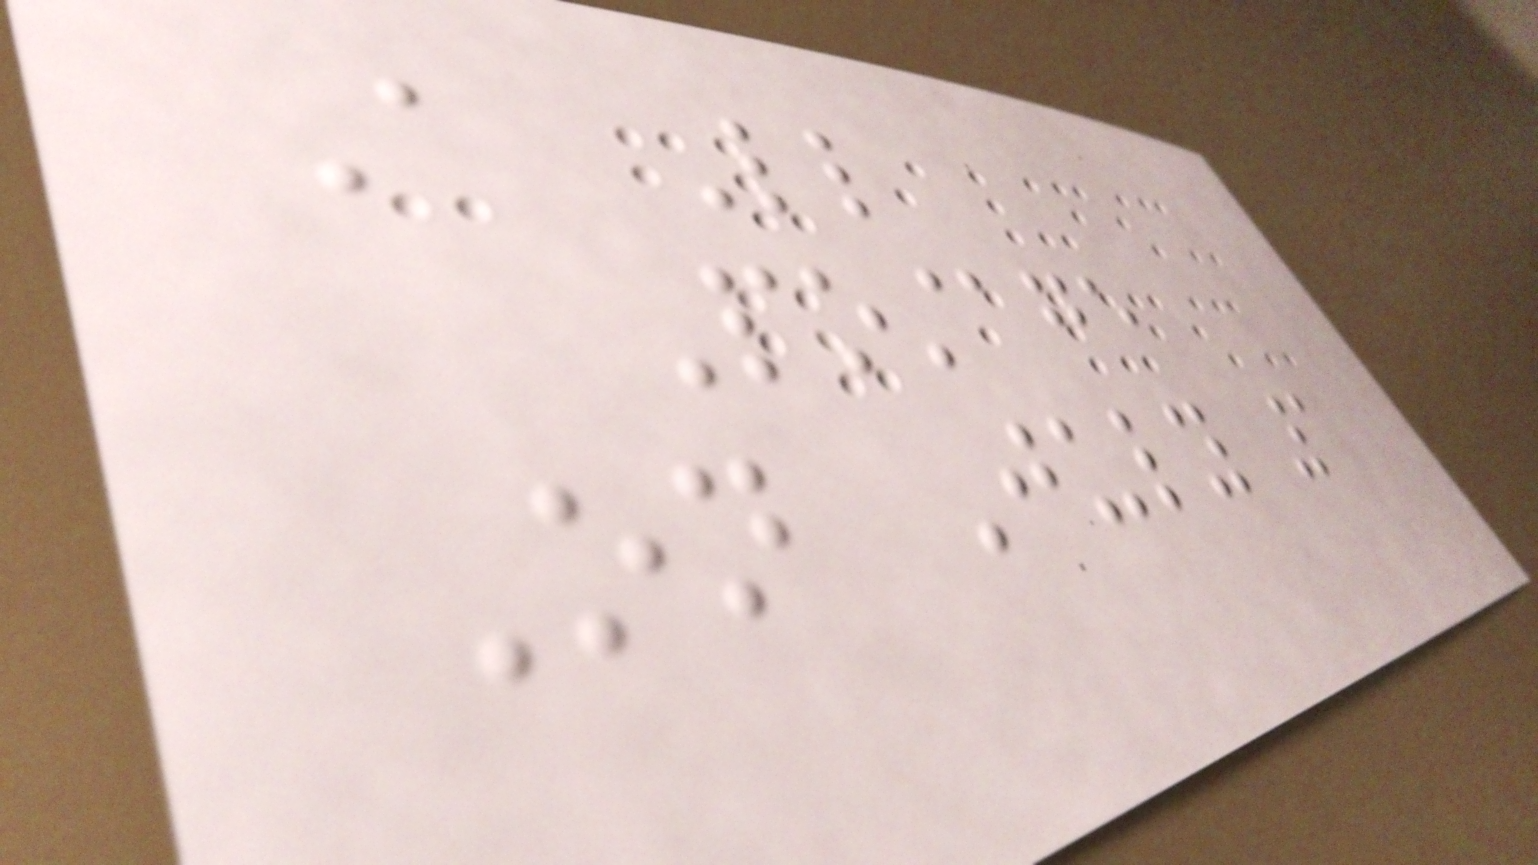A Little
Postage
On July 1
